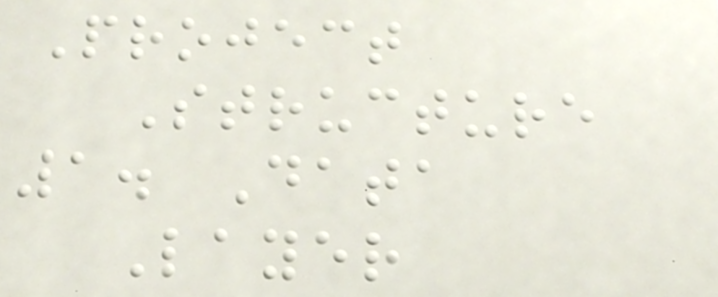Project
Structure
1. Data
Layer
